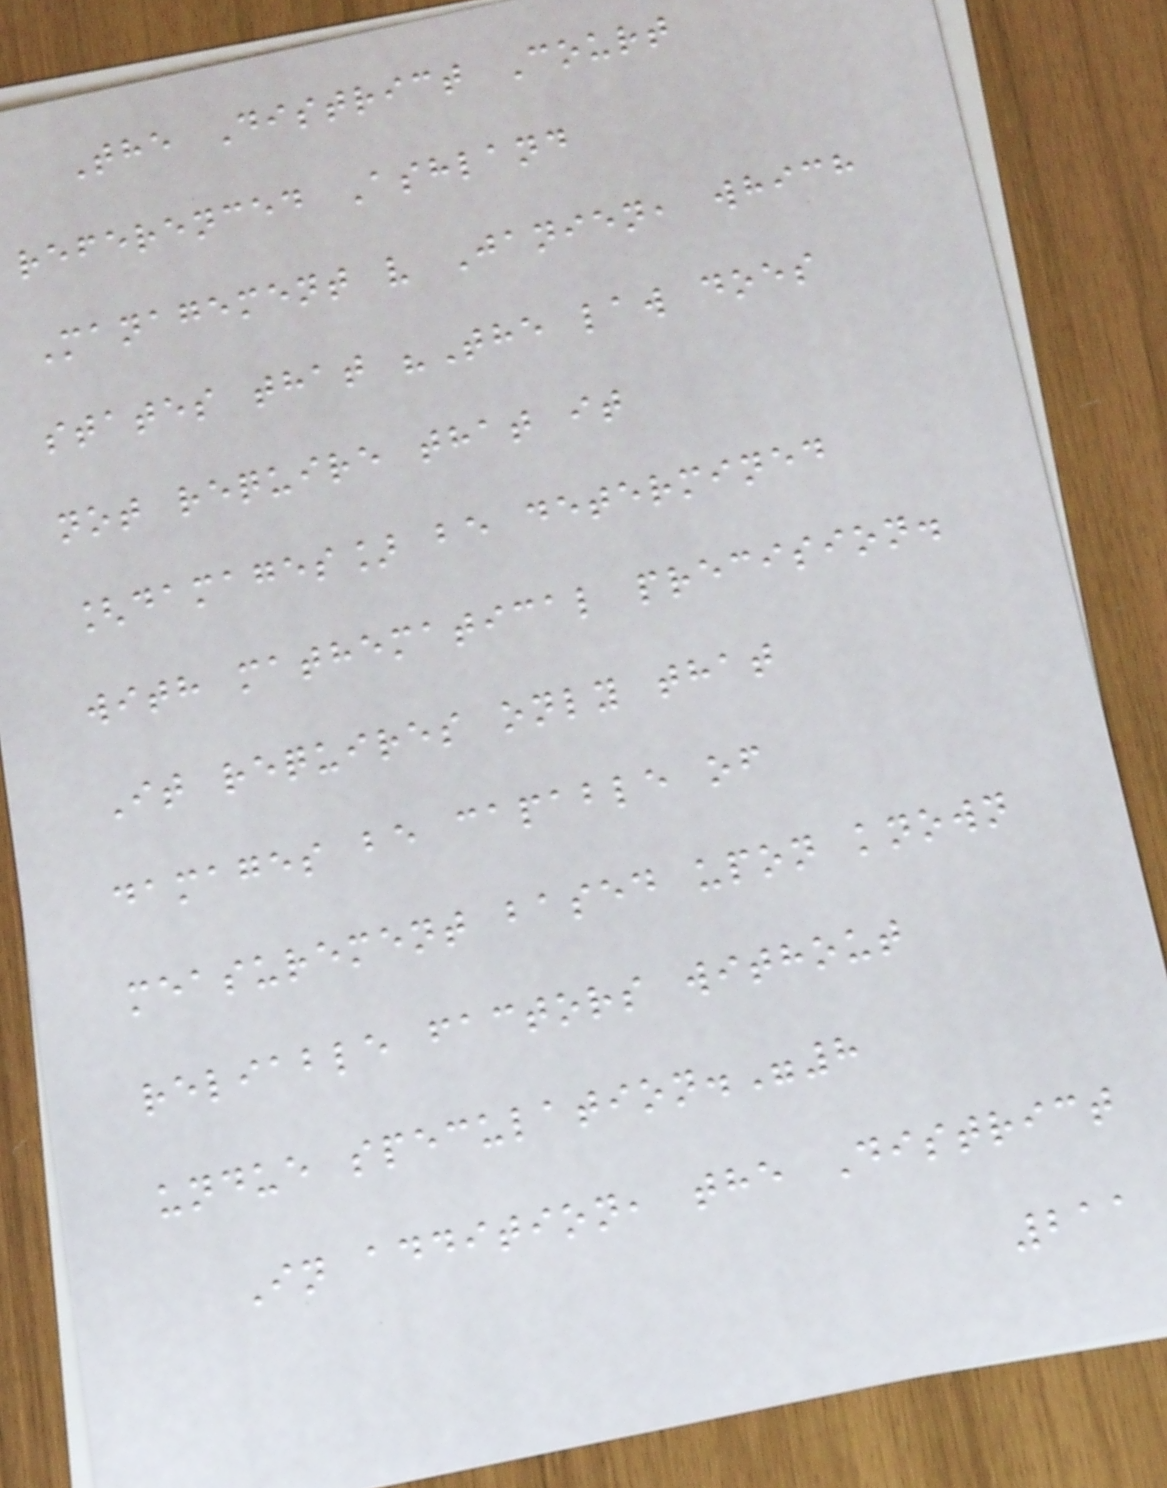The District Court
referenced Ashland
Management v Janien, which
states that "The law does
not require that it
[damages] be determined
with mathematical precision.
It requires only that
damages be capable of
measurement based upon known
reliable factors without
undue speculation."8
In addition, the District
211
